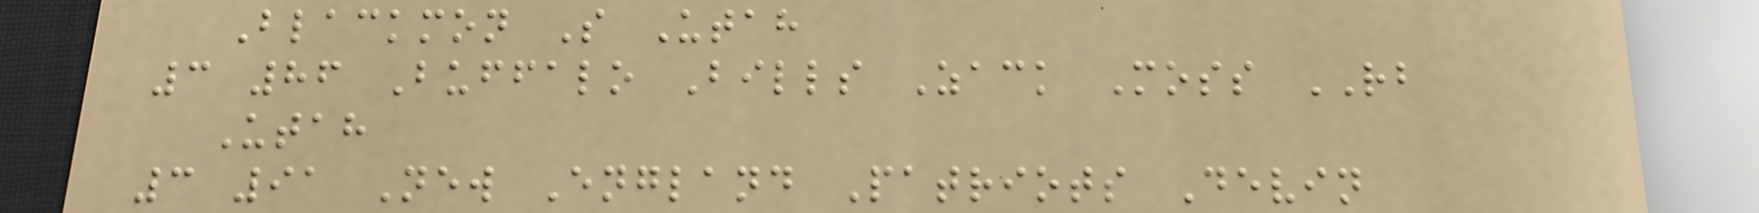Blackmon S Utah
3 86 Buffalo Bills Zack Moss RB
Utah
3 91 New England Patriots Devin
